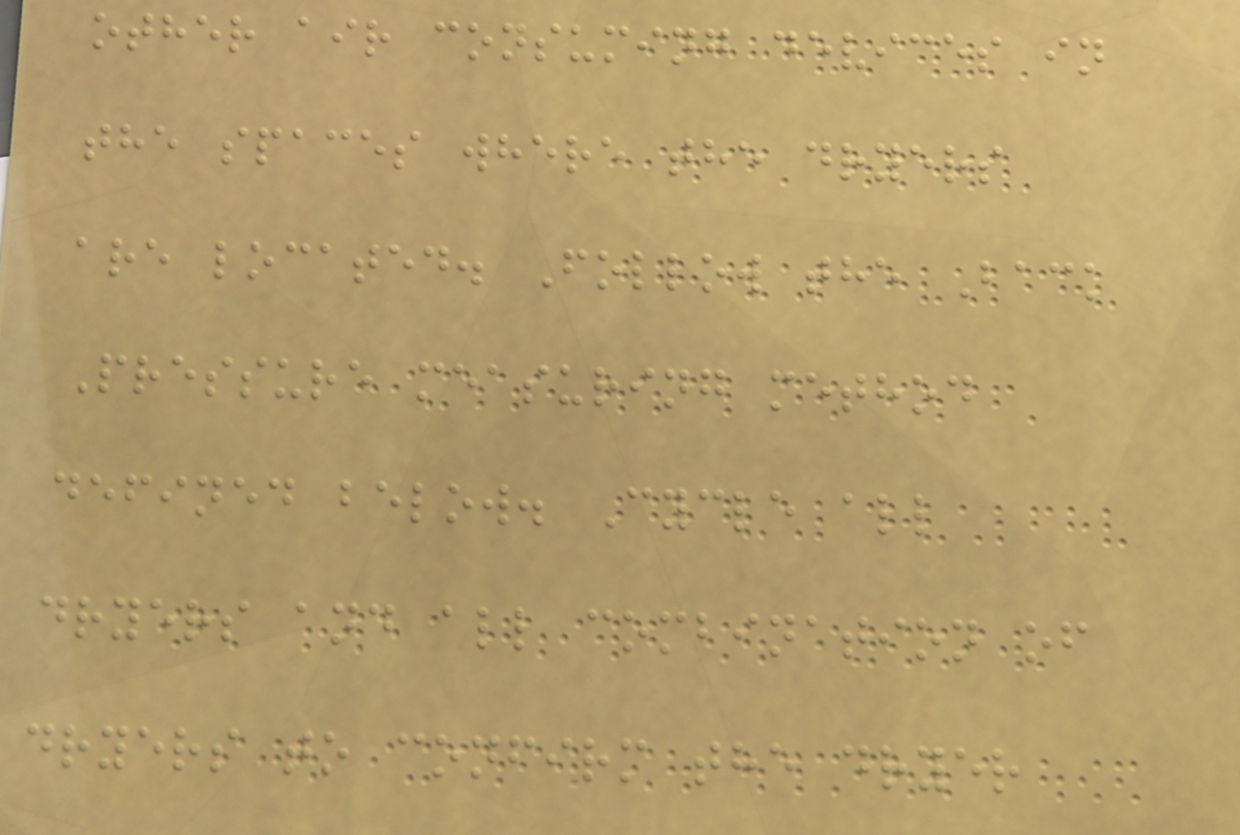other air consuming devices in
the spaces where the dryers
are located. Follow the Back
Pressure measuring method
defined below. Cycle all
dryers and all combination of
dryers to confirm the dryer
